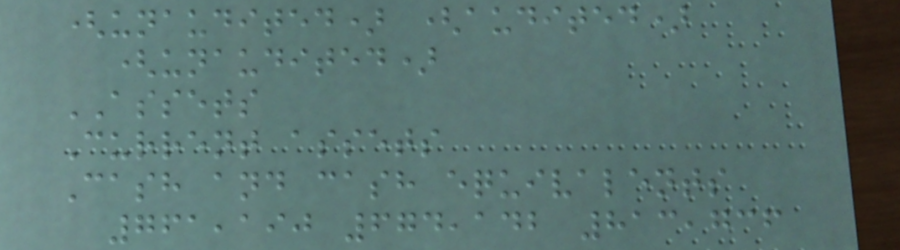(unaudited) (audited)
(unaudited)
ASSETS
Current assets
Cash and cash equivalents
761,190 674,142 813,736
